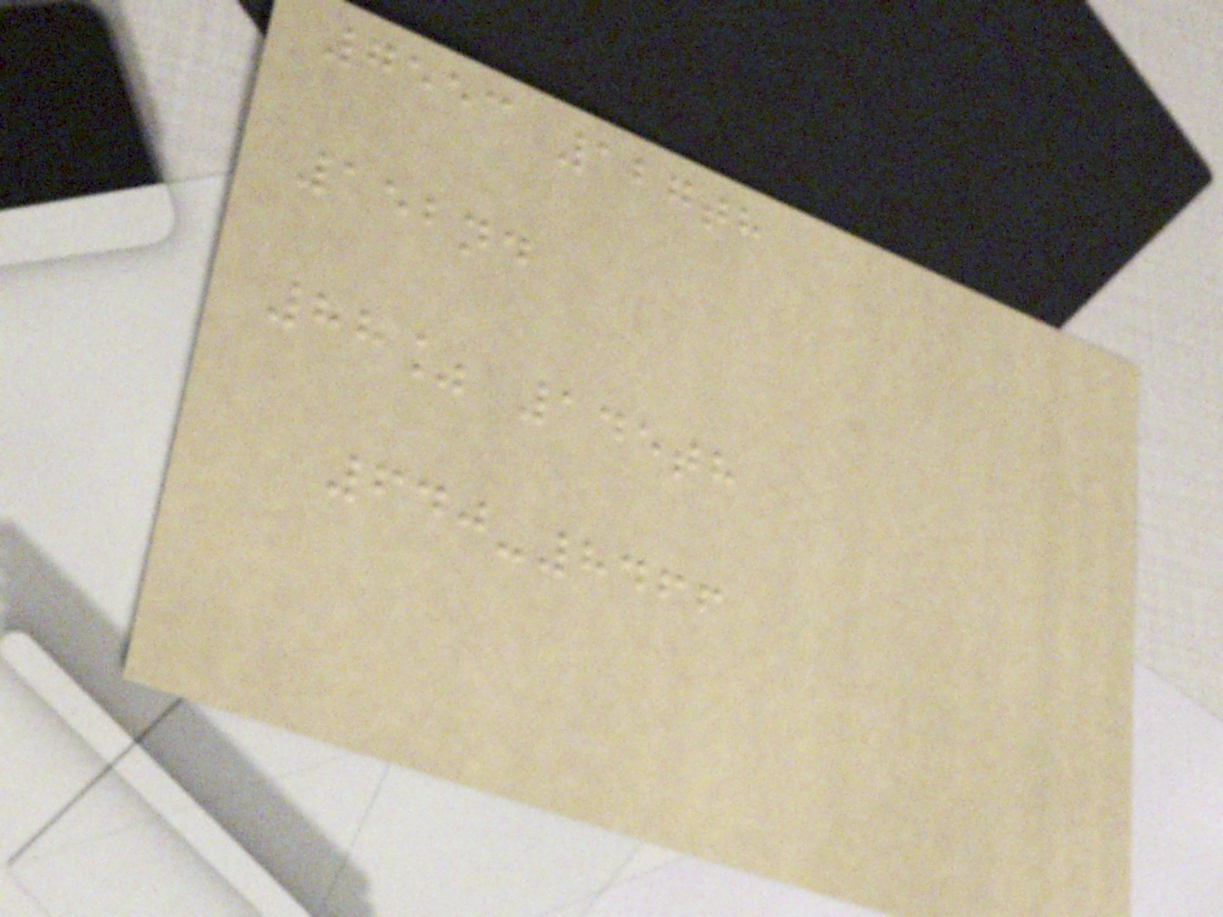7553 127th
152nd
88% 145th
640-8466
